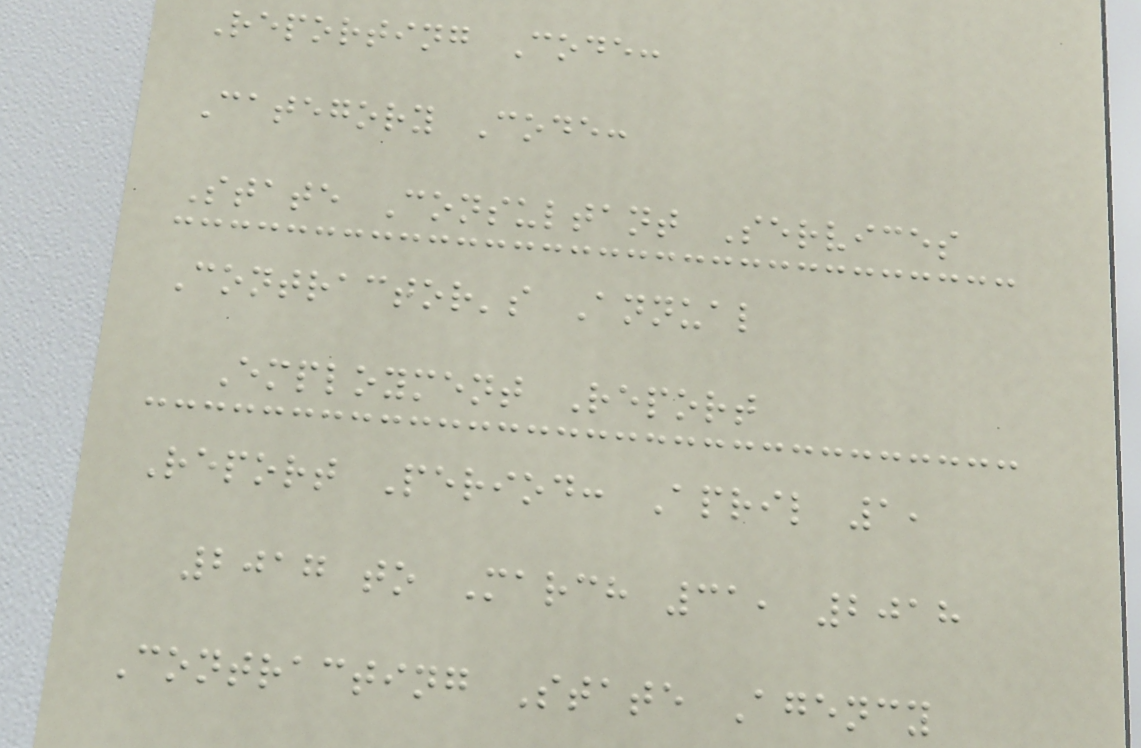Reporting Code:
Category Code:
State Consultant Services
Contractor's Annual
Employment Report
Report Period: April 1,
2017 to March 31, 2018
Contracting State Agency
